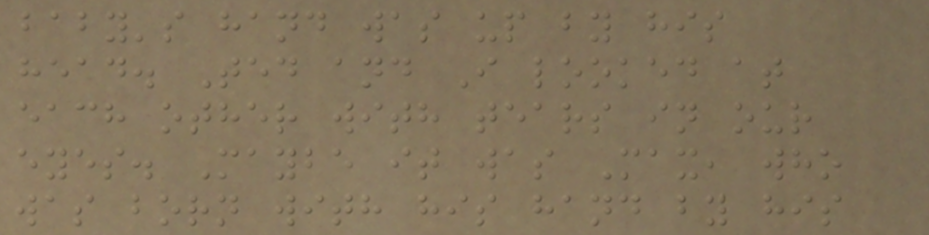baby's hand was up by his
head. Ted and I looked at
each other with tears in our
eyes. Maybe it was Max, who
was born with his hand by his
